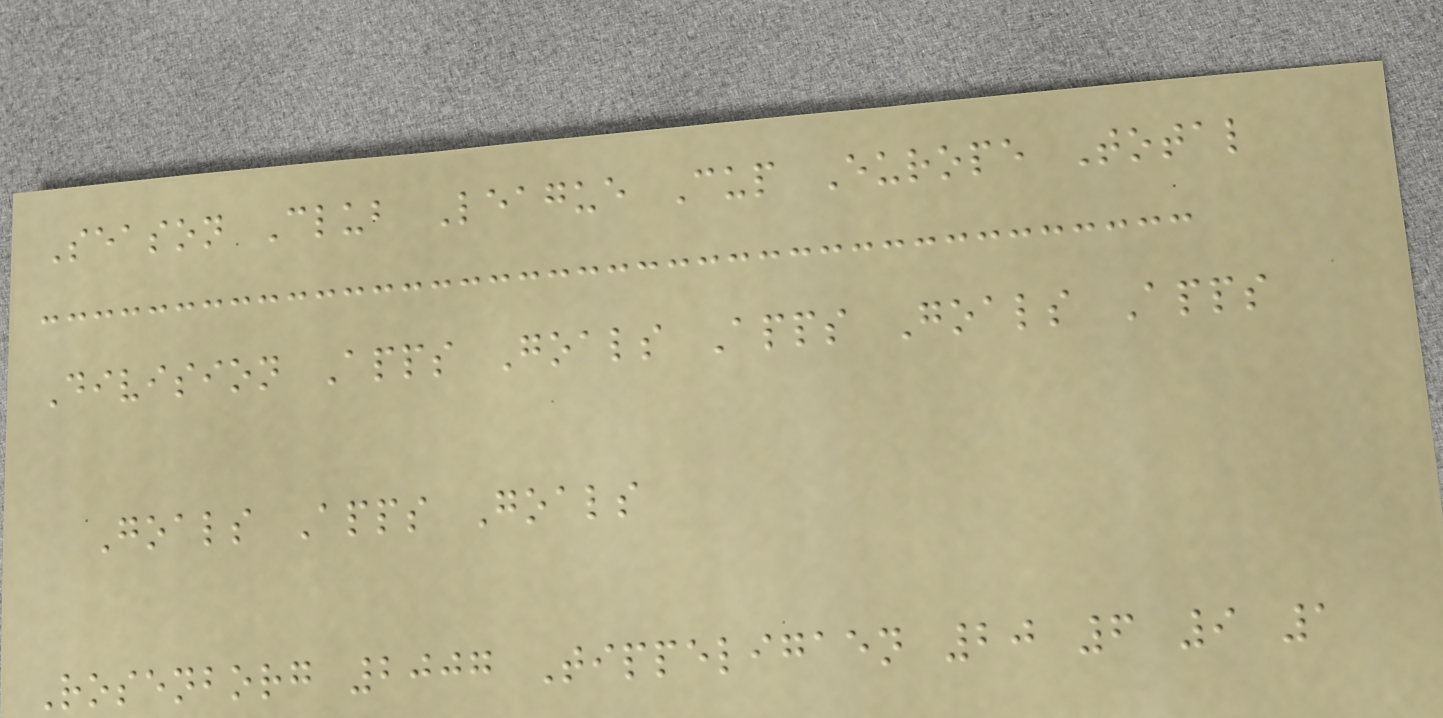Season Club League Cup Europe Total
Division Apps Goals Apps Goals Apps
Goals Apps Goals
Rosenborg 2007 Tippeligaen 20 6 9 1
